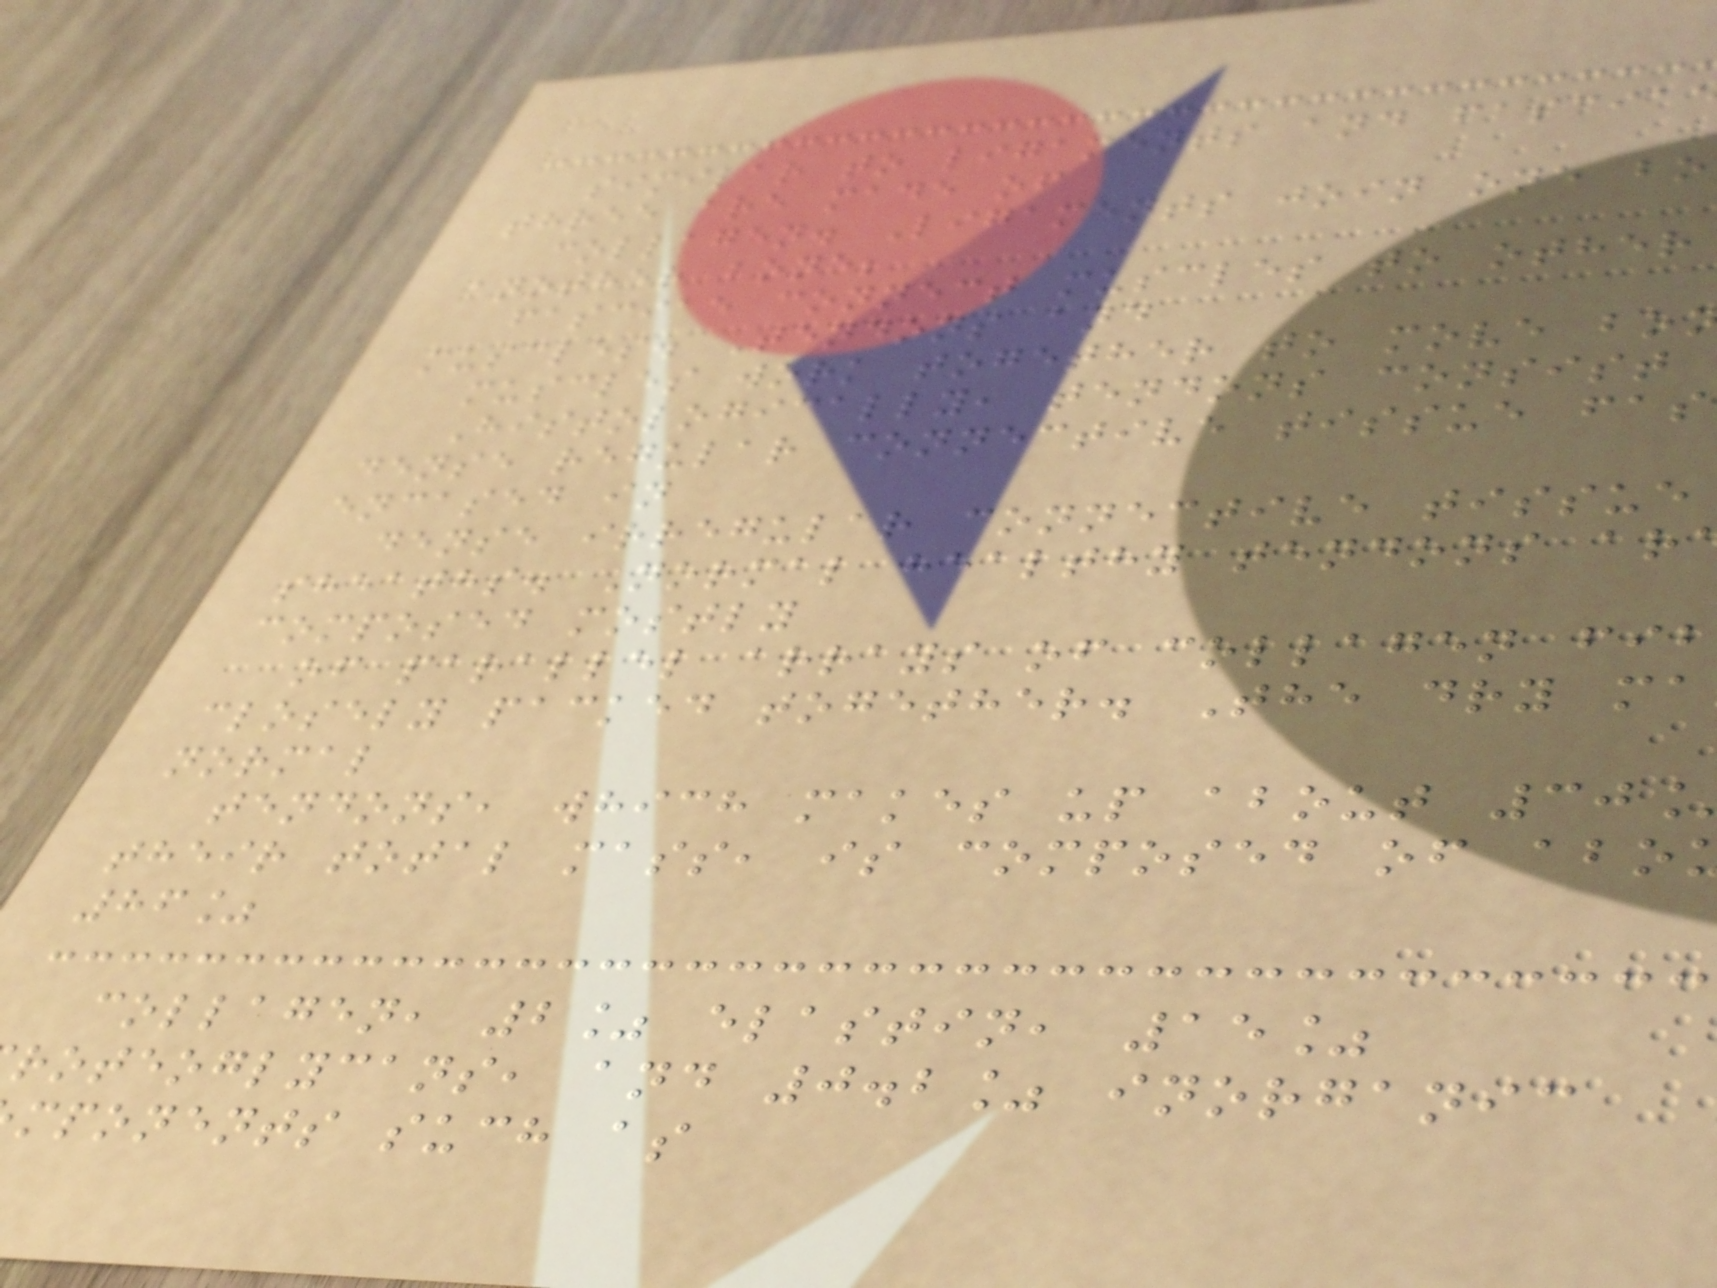similar to ligaments and fascia
three are made of
collagen. Ligaments join one bo
another bone;
fasciae connect muscles to other
muscles. Tendons and
muscles work together to move bo
Histologically, tendons consist
dense regular connective tissue fas
encased in
dense irregular connective tissue
sheaths. Normal healthy tendons ar
composed mostly
of parallel arrays of collagen fib
closely packed together. The dry ma
normal
tendons, which makes up about 30
their total mass, is composed of abo
86%
collagen, 2% elastin, 15%
roteoglycans, and 0.2% inorganic
mponents such as
